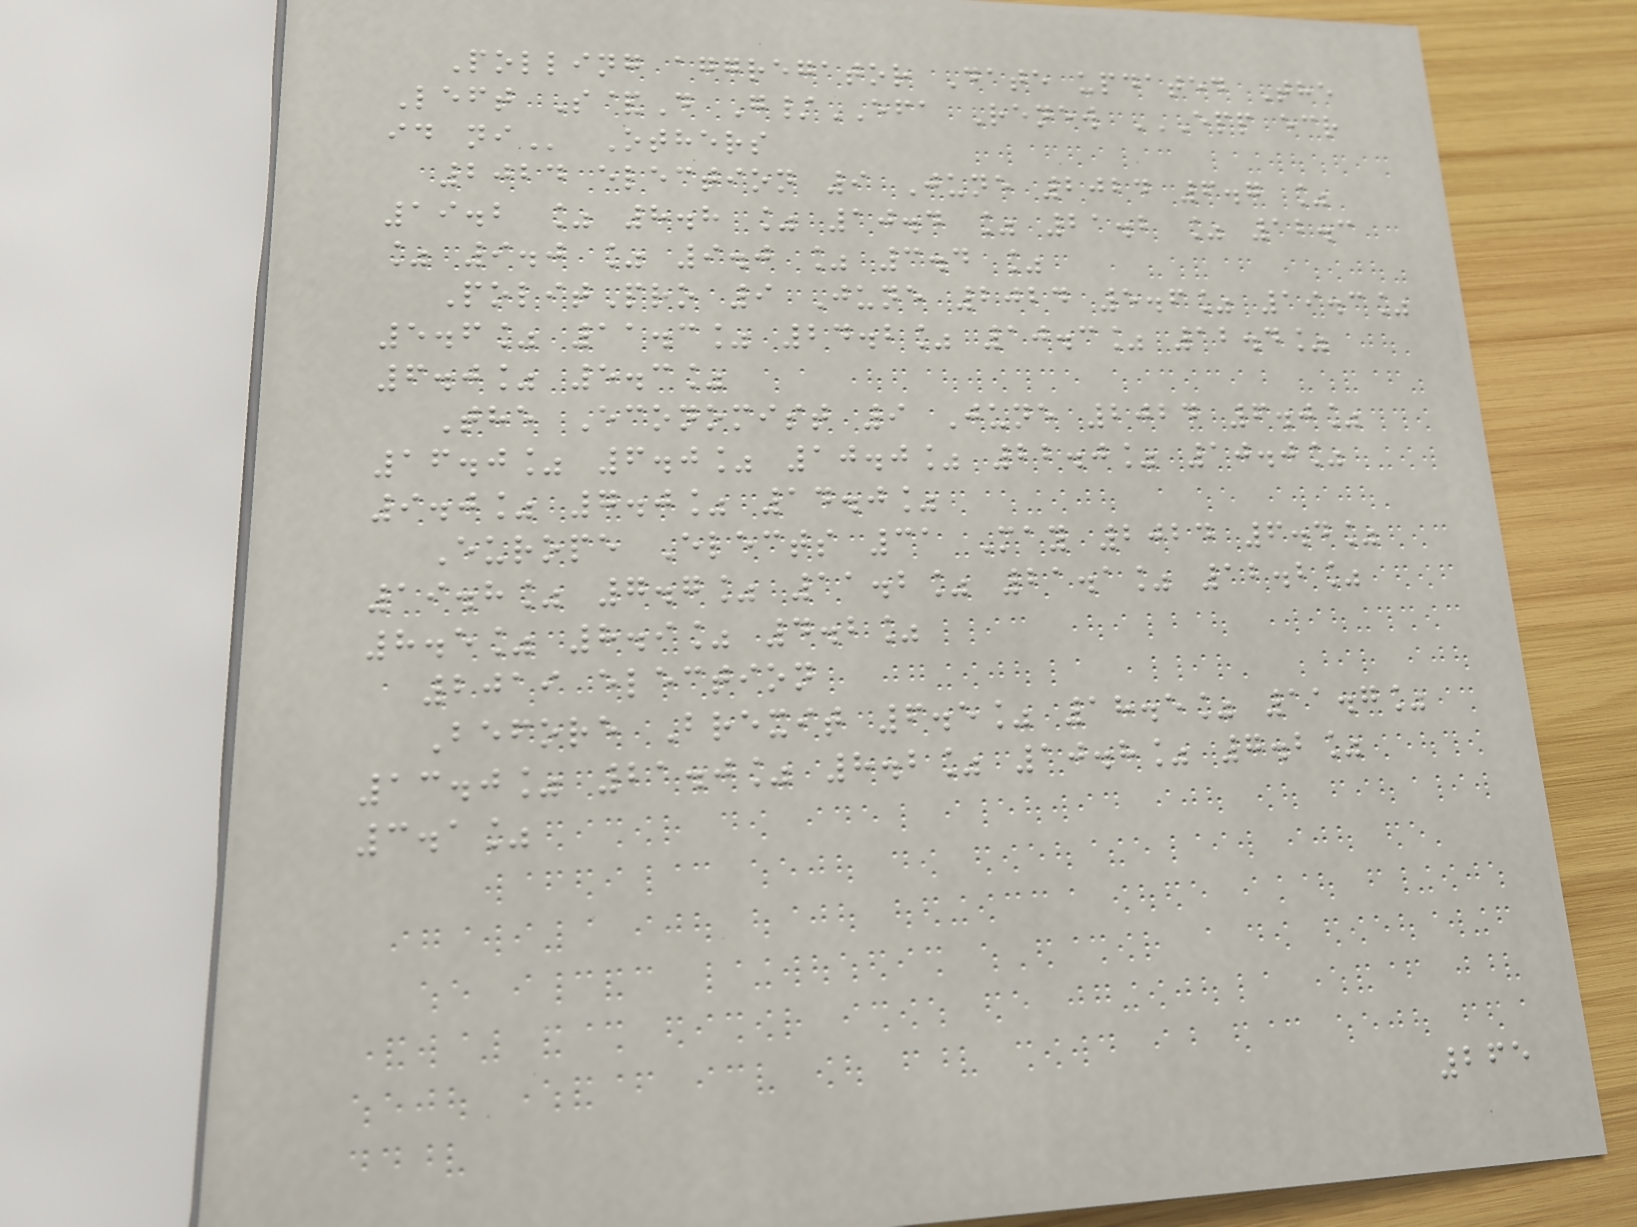Polling aggregator Date updated The
Left S&D G/EFA Renew EPP ECR
ID NI Others
2024 election 9 June 2024 6.7 %
19.2 % 8.8 % 10.4 % 21.2 % 12.3
% 9.0 % 9.0 % 3.4 %
PolitPro 9 June 2024 5.6% 19.3%
5.6% 11.3% 24.2% 10.3% 12.4%
6.0% 5.3%
The Economist 9 June 2024 6.0%
16.0% 6.0% 10.0% 22.0% 10.0%
9.0% 7.0% 14.0%
Europe Elects 31 May 2024 6.4%
19.8% 7.7% 11.2% 21.1% 12.2%
8.5% 8.9% 4.2%
2019 election
Before Brexit 6.5% 18.5% 11.7%
13.0% 21.0% 8.2% 10.8% 7.2%
3.1%
265
